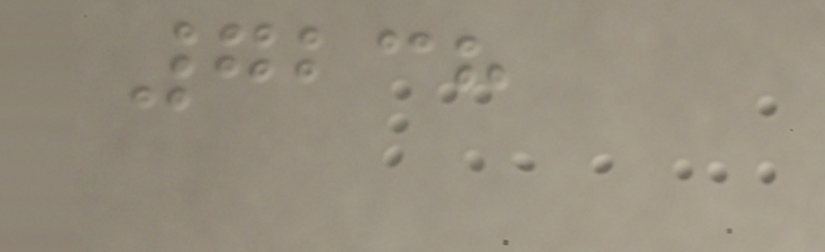7238
